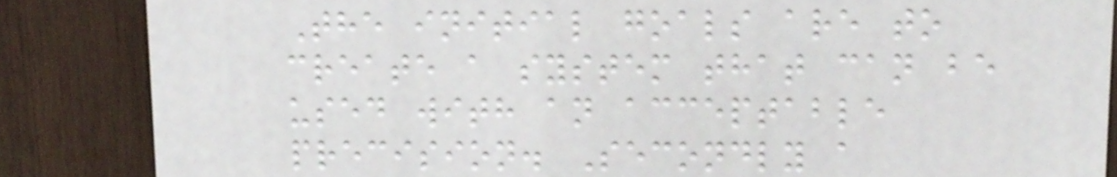The initial goals are to
create a system that can be
used with an acceptable
precision. Secondly a
